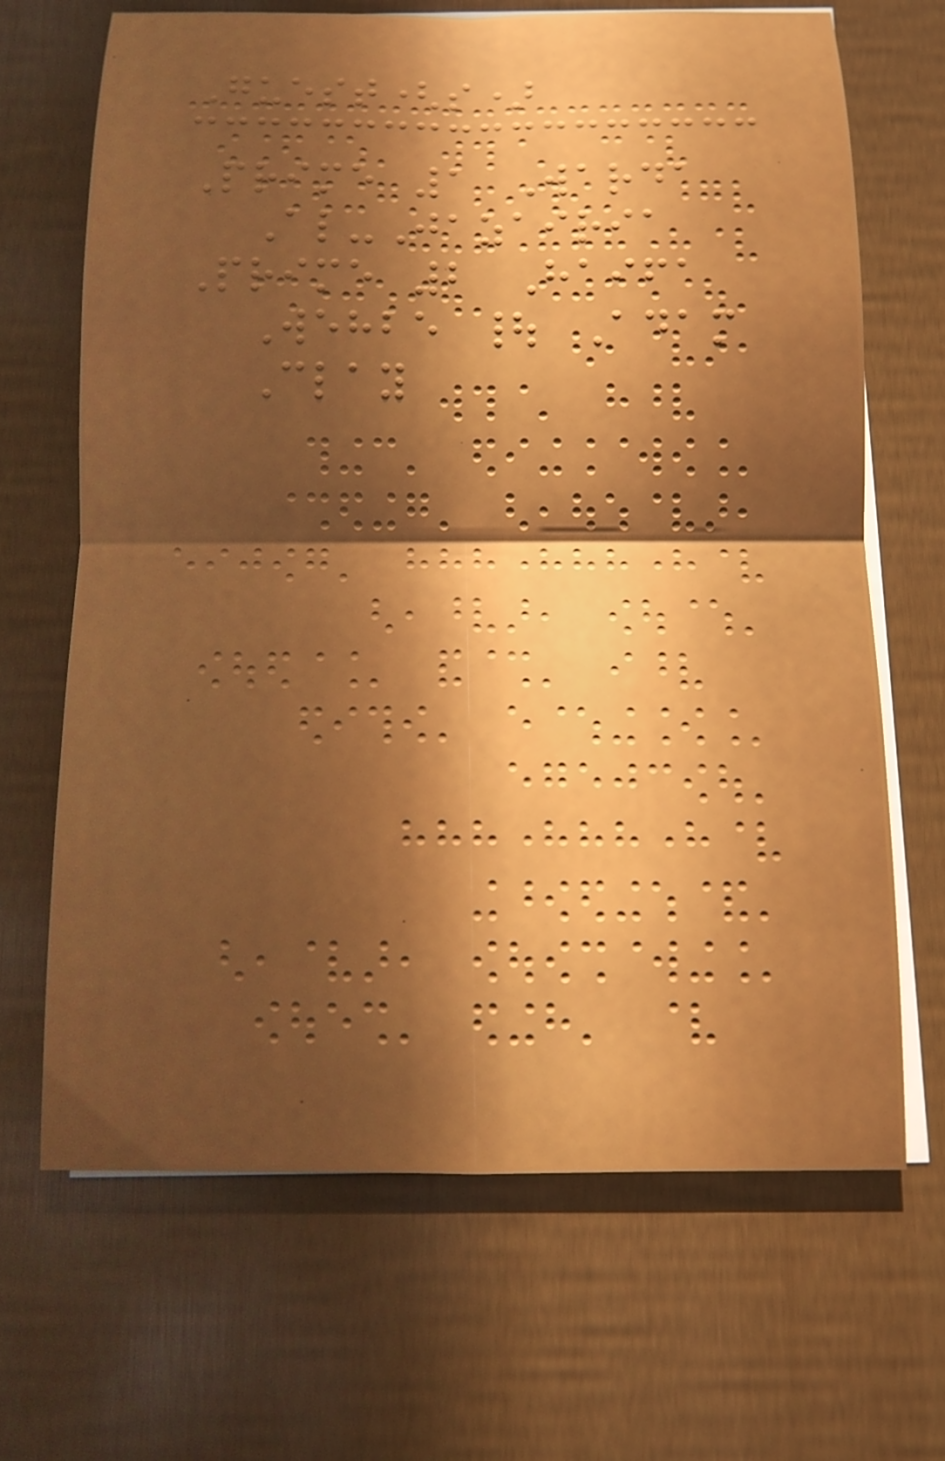Guest(s)
Prime 1 Warda
Al-Jazairia
Prime 2 Haifa
Wehbe | Adam
Clay
